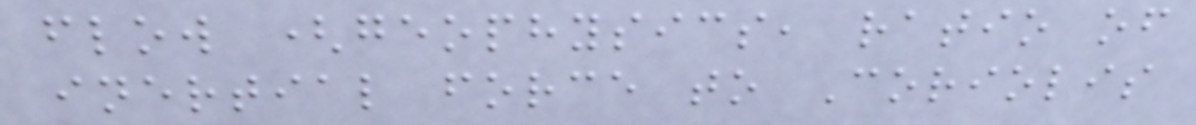flow (geophysics, ratio of
inertial force to Coriolis
